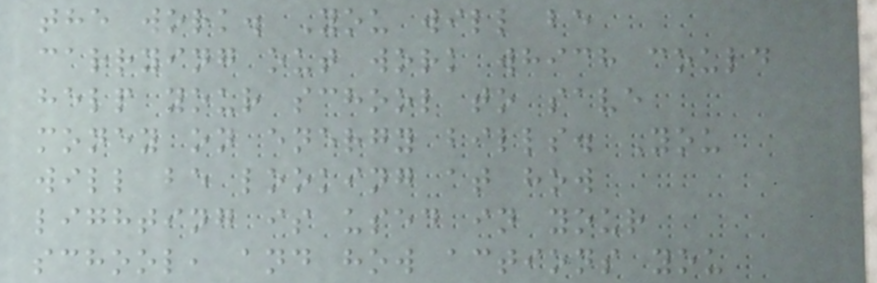the work. You will be
carrying out work which could
help your school to save
money on energy bills. You
will be looking at how
lighting is used in your
school, and how actions you
